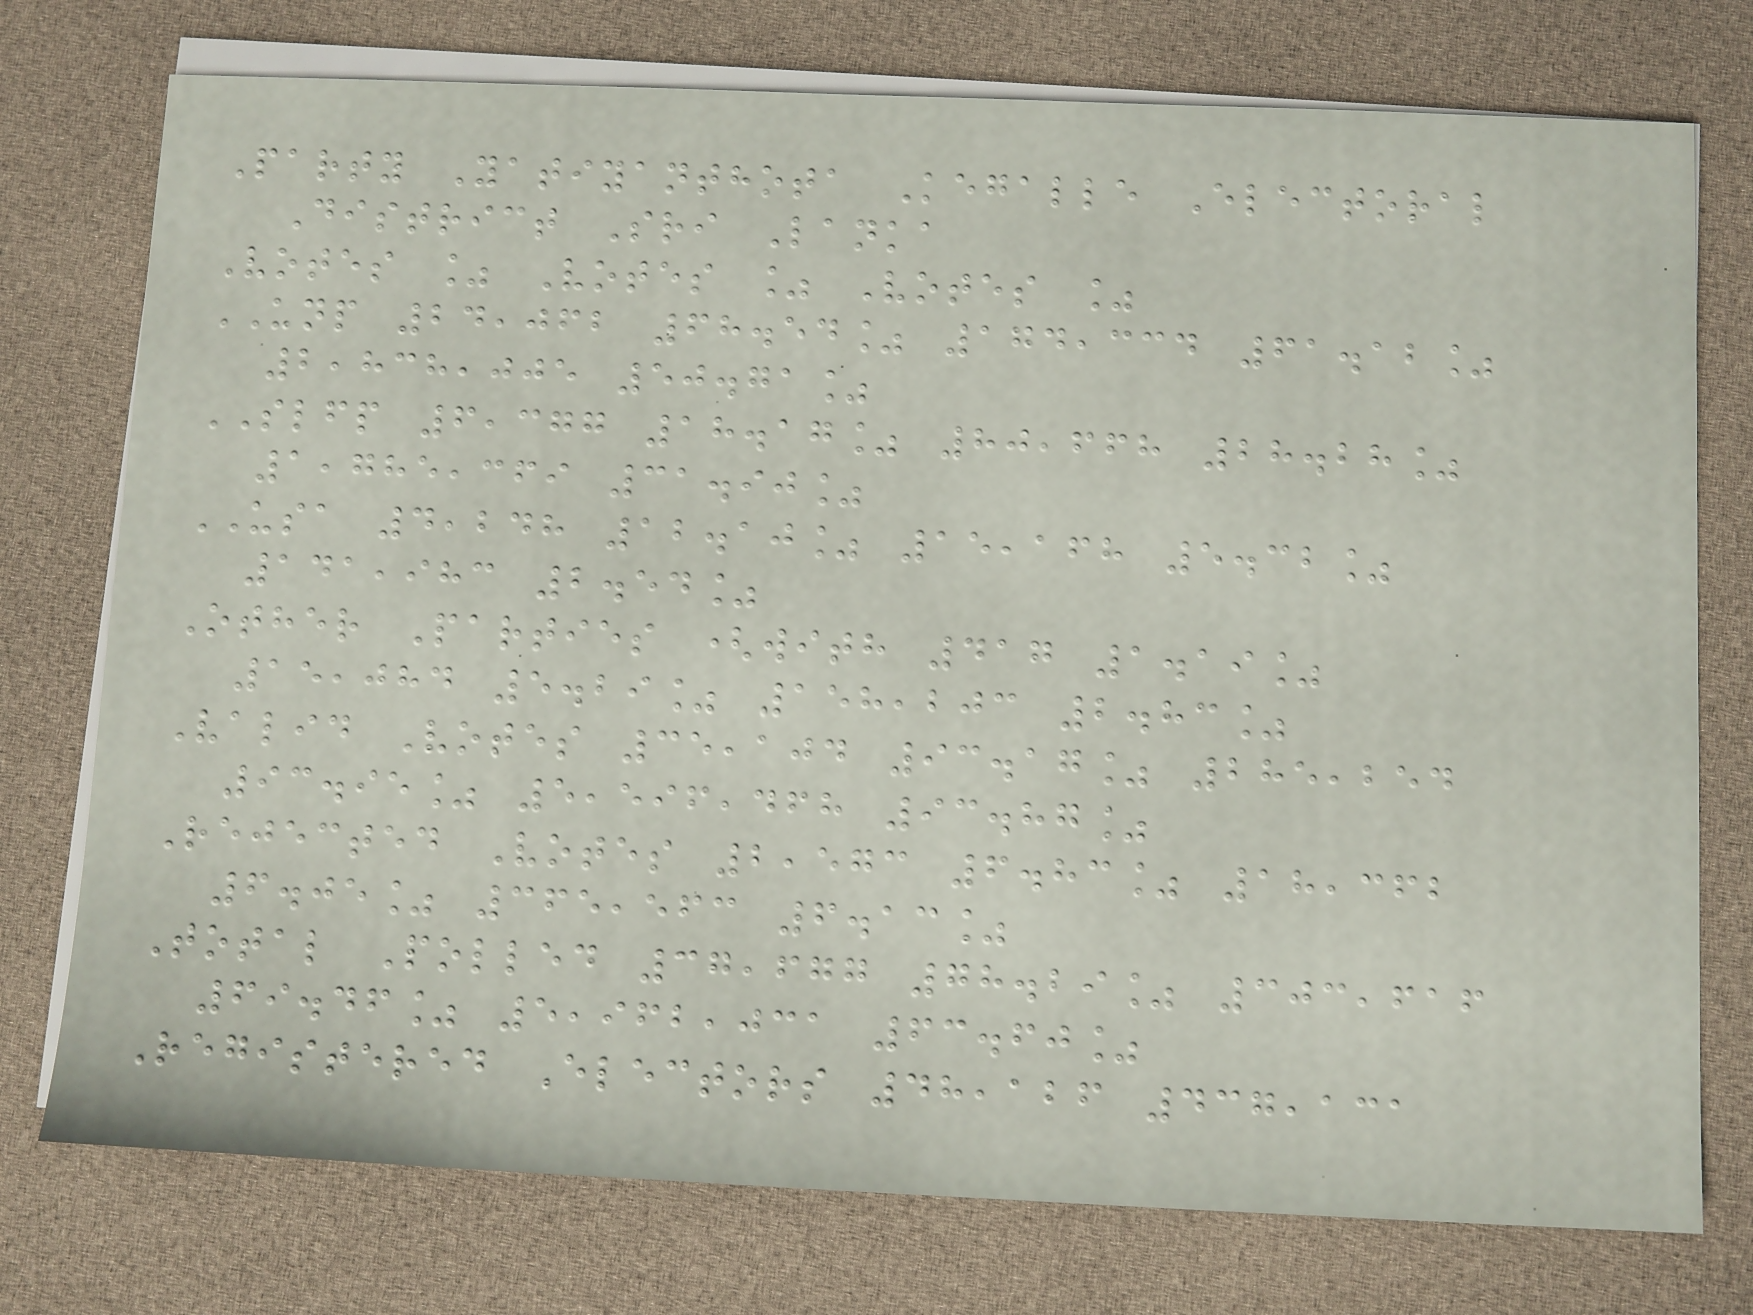Party Yatiyanthota Kegalle Electoral
District Sri Lanka
Votes % Votes % Votes %
UNP 24,062 68.54% 174,334 61.12%
2,838,005 50.71%
SLFP 6,377 18.17% 80,668 28.28%
1,785,369 31.90%
USA 4,248 12.10% 15,168 5.32%
141,983 2.54%
Other Parties (with 417 1.19%
15,084 5.29% 158,203 2.83%
Valid Votes 35,104 93.17% 285,254
93.95% 5,596,468 93.87%
Rejected Votes 2,573 6.83% 18,362
6.05% 365,563 6.13%
Total Polled 37,677 78.29% 303,616
69.46% 5,962,031 63.60%
Registered Electors 48,126 437,131
